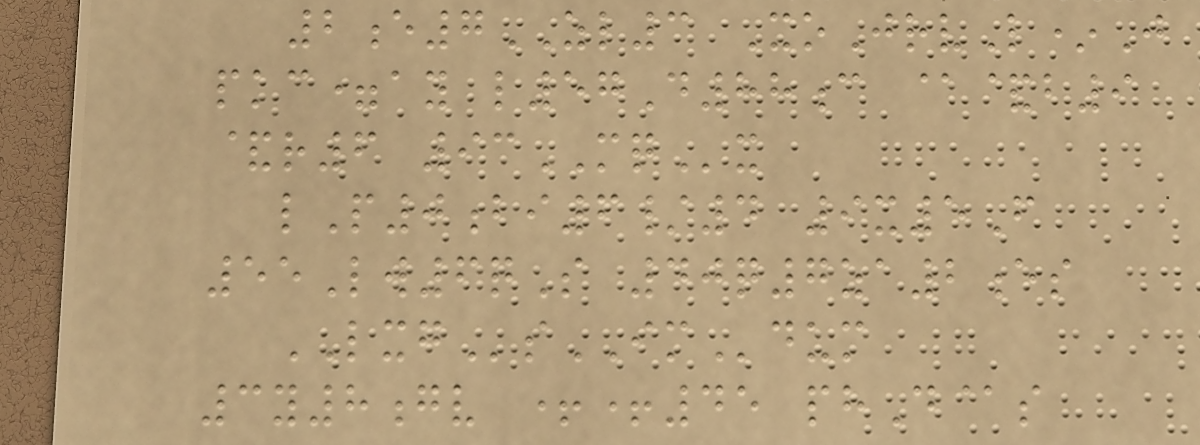2e7ZL3 XoJrvL*J
pkc=ay l57D88c @&b9
&r6 93MQx
lP0bi6/4 9x5F
55Lw6qS 40q7za2es
LXGsIMdum
3y8gv ++45 phD@s
